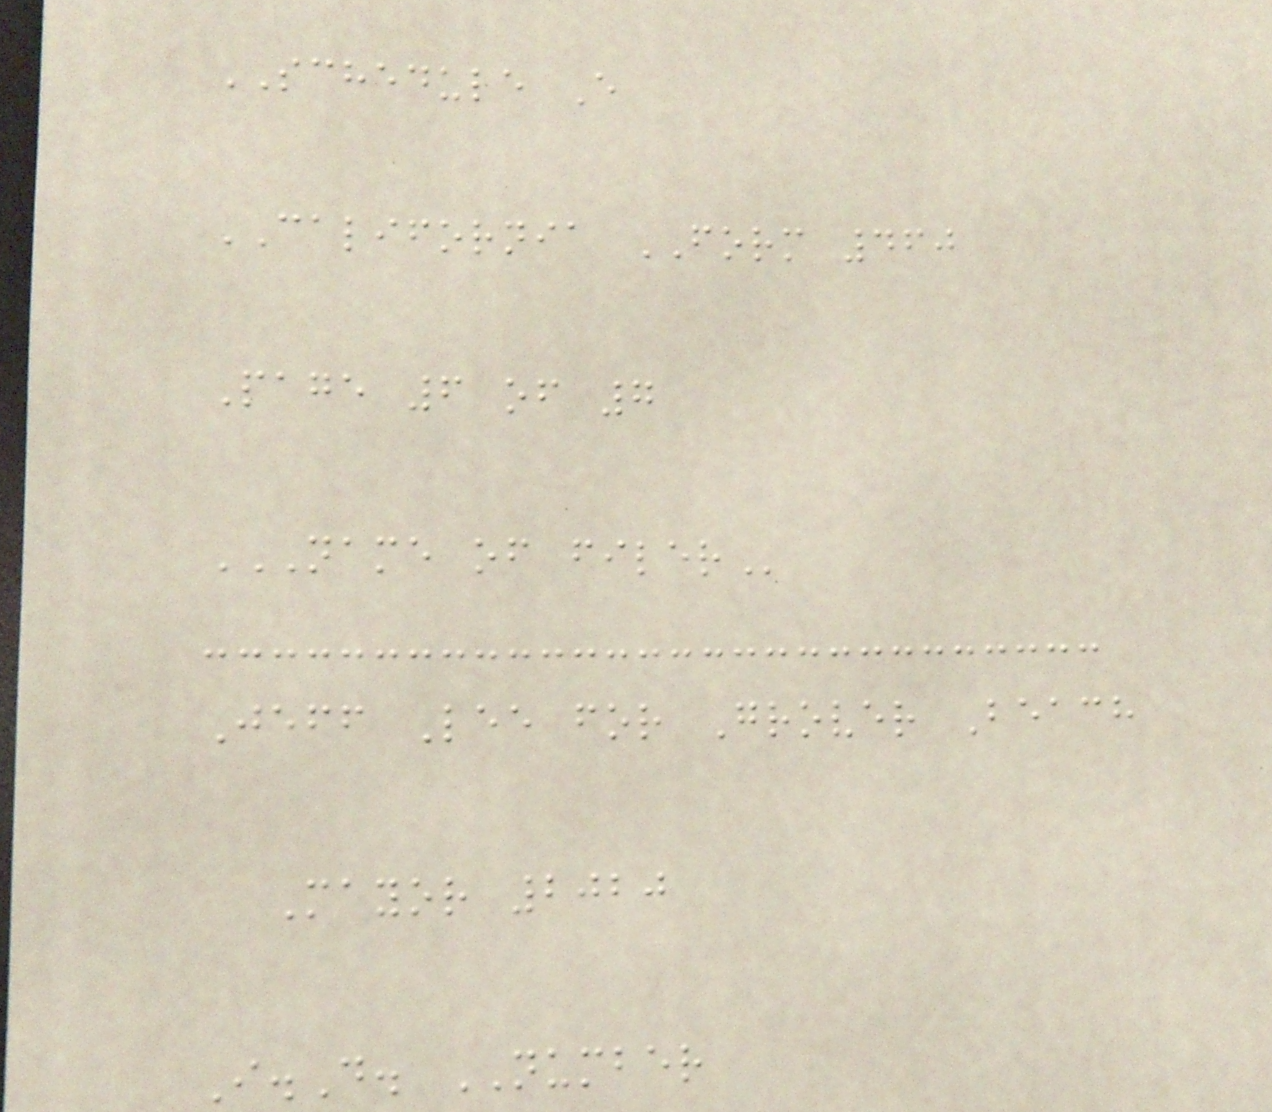SCHEDULE E
CALIFORNIA FORM 460
Page 6 of 7
NAME OF FILER
Jeff Lee for Grover Beach
Mayor 2020
I.D. NUMBER
